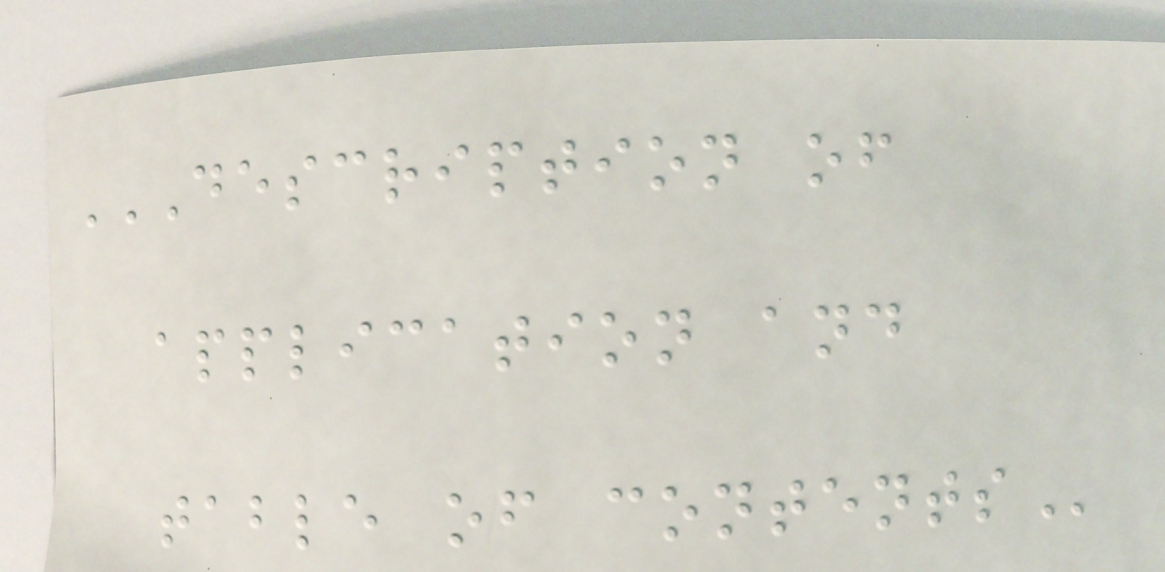DESCRIPTION OF
APPLICATION AND
TABLE OF CONTENTS
